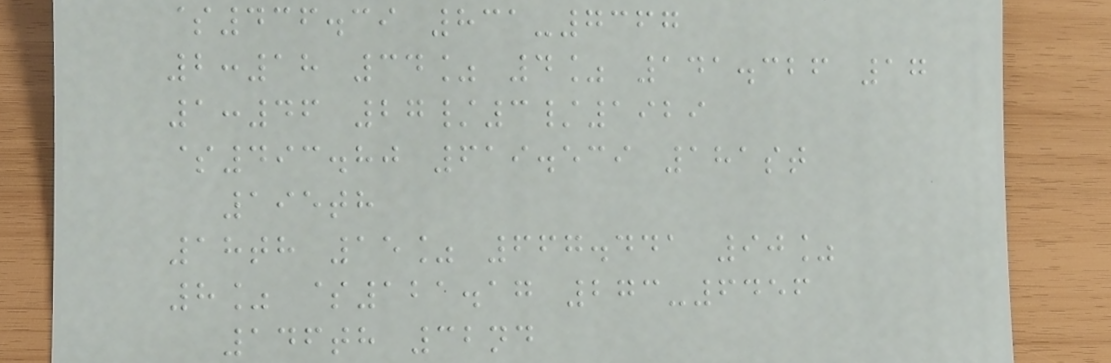$436.39 831-7367
2:18 34% 4% 141.326 17
1:46 27/3/1929
$493.80 619.539 181st
195th
18th 15% 667.441 90%
8% $121.17 273-6456
146th 32nd
